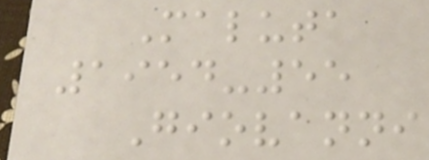Maluta
1954-55
Giovanni
